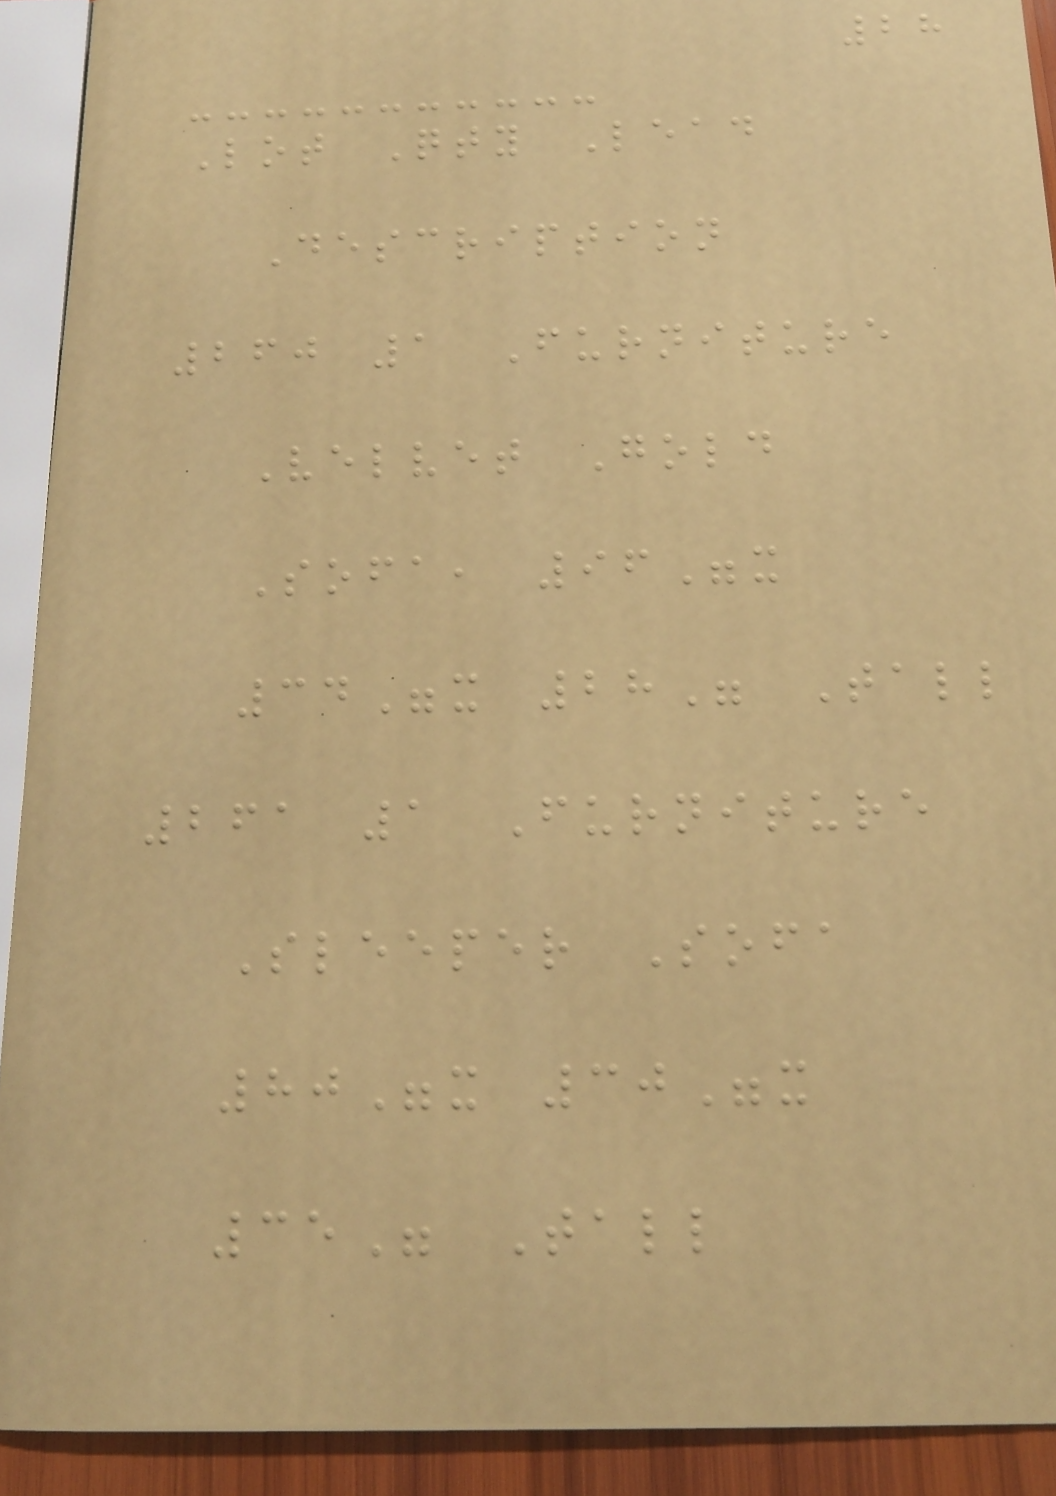28
Lot Qty Lead
Description
260 1 Furniture
Velvet Gold
Sofa, 96"x
34"x 28" Tall
261 1 Furniture
Sleeper Sofa
80"x 30"x
35" Tall
